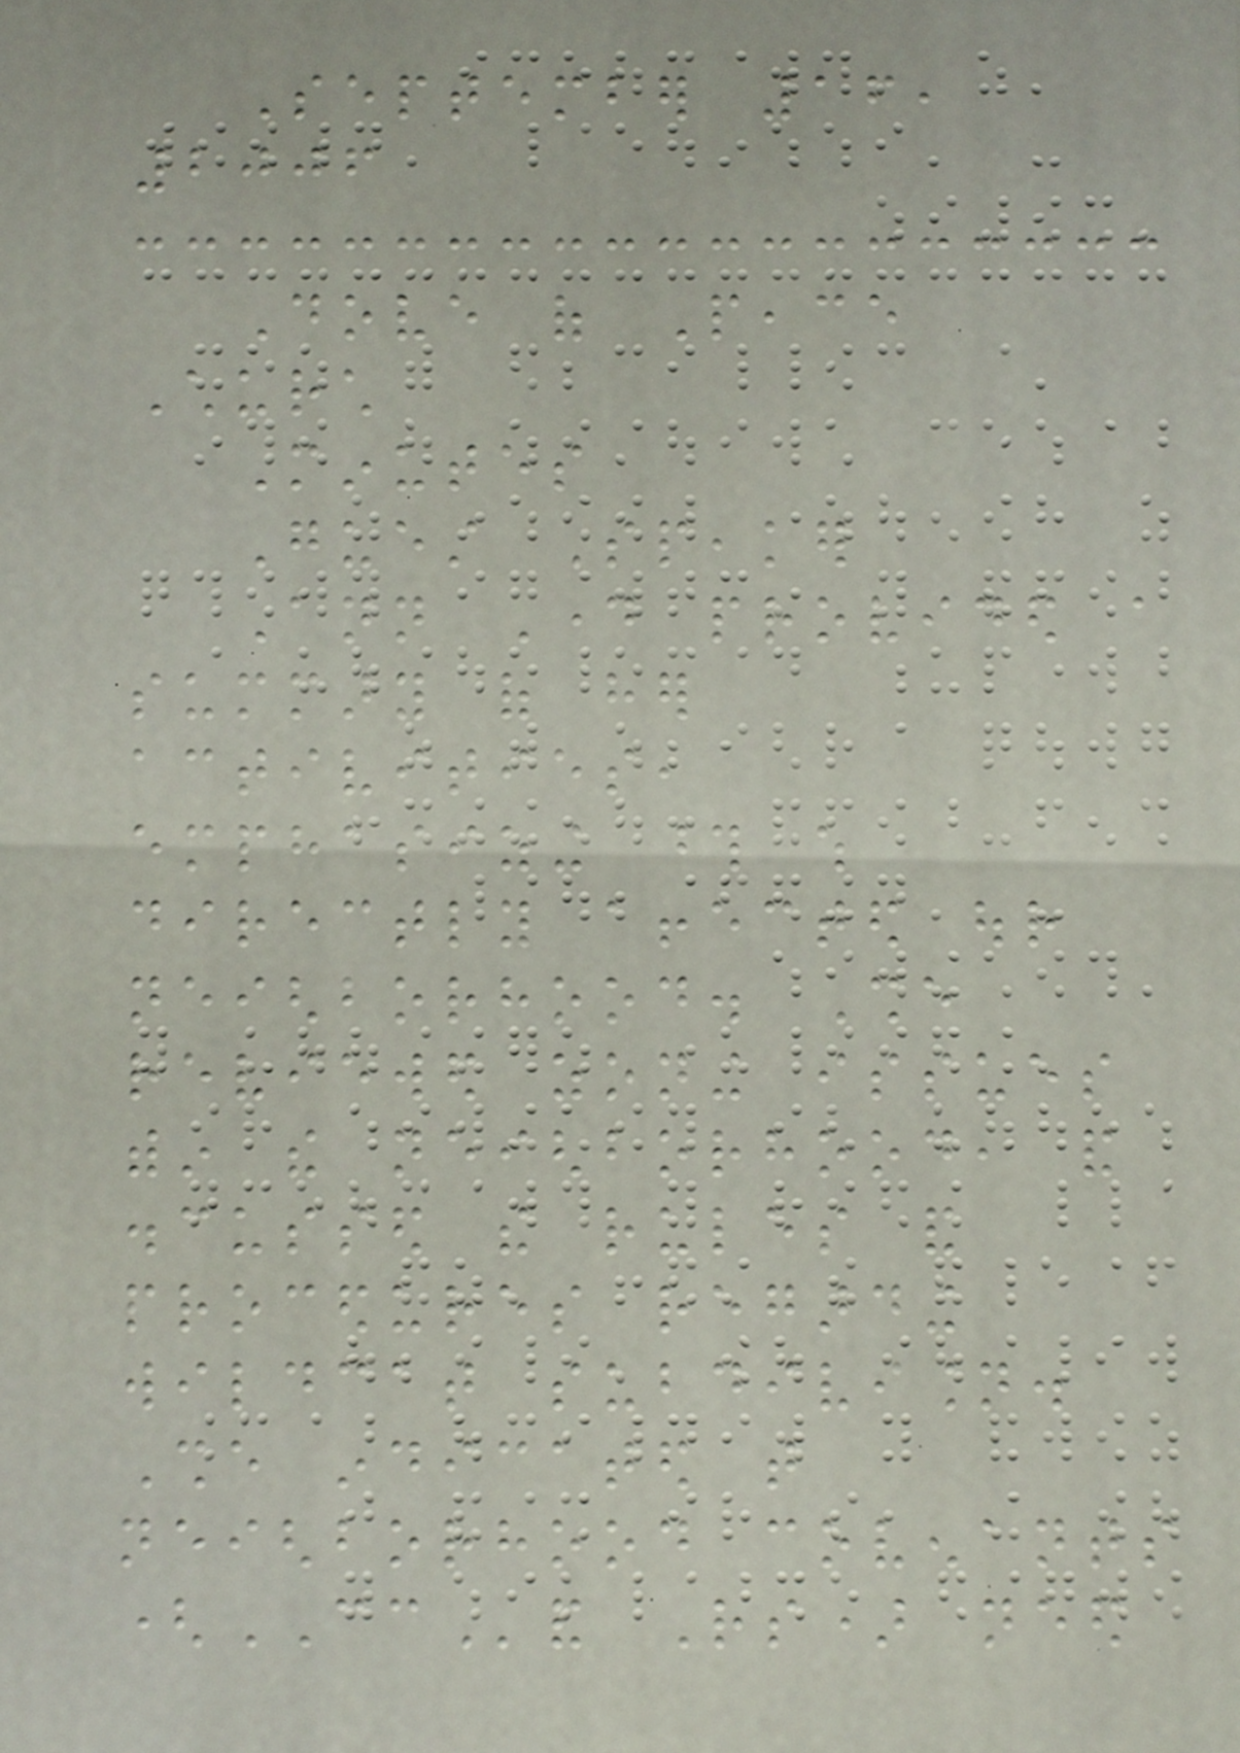September 16,
2006
Dove of Peace
Church
Minutes
Guest Speaker
Ann Day provided a
summary of her
activities,
emphasizing those which
directly affected our
neighborhood. She
reviewed zoning issues
within the neighborhood, and
discussed the rules and
procedures regarding
wildcat subdivision.
She indicated that
neighborhood covenants
(CCand Rs) need
